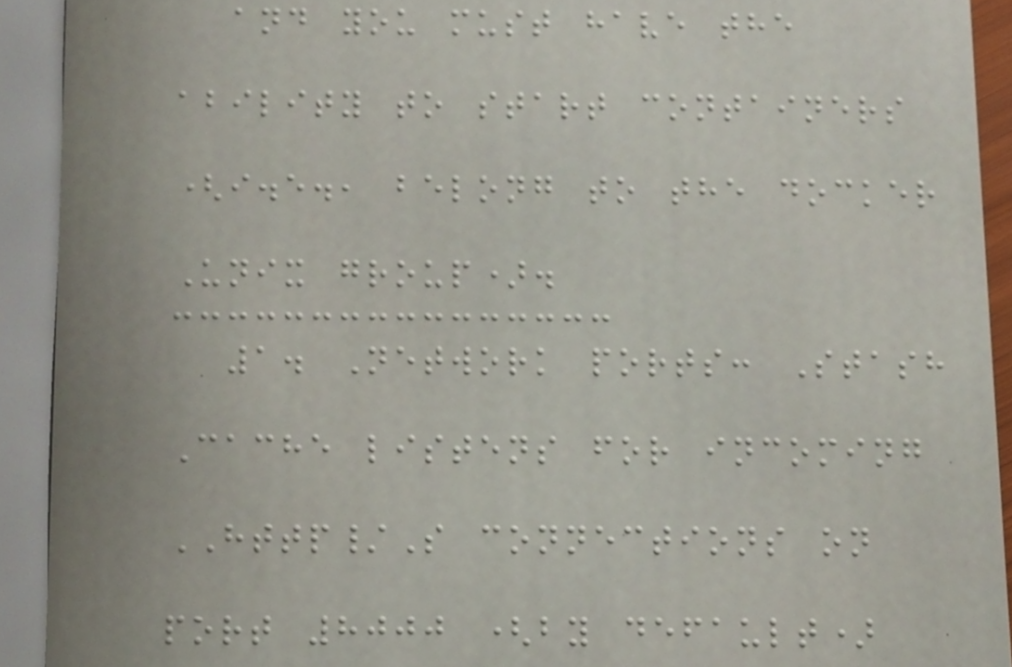and you must have the
ability to start containers
(i.e., belong to the docker
Unix group).
1. Network ports: Stash
Cache listens for incoming
HTTP/S connections on
port 8000 (by default)
